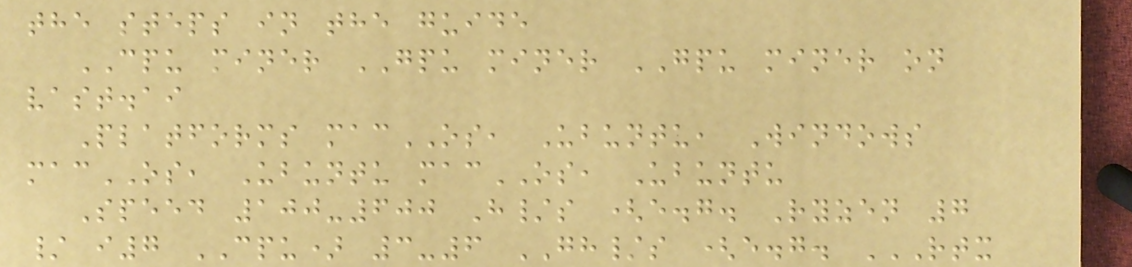the steps in the guide
CPU miner GPU miner GPU miner on
vast.ai
Platforms macOS, Ubuntu, Windows
macOS, Ubuntu macOS, Ubuntu
Speed 100-600 H/s (e.g. Ryzen 7
/ i7 CPU) 3-6 GH/s (e.g. RTX
